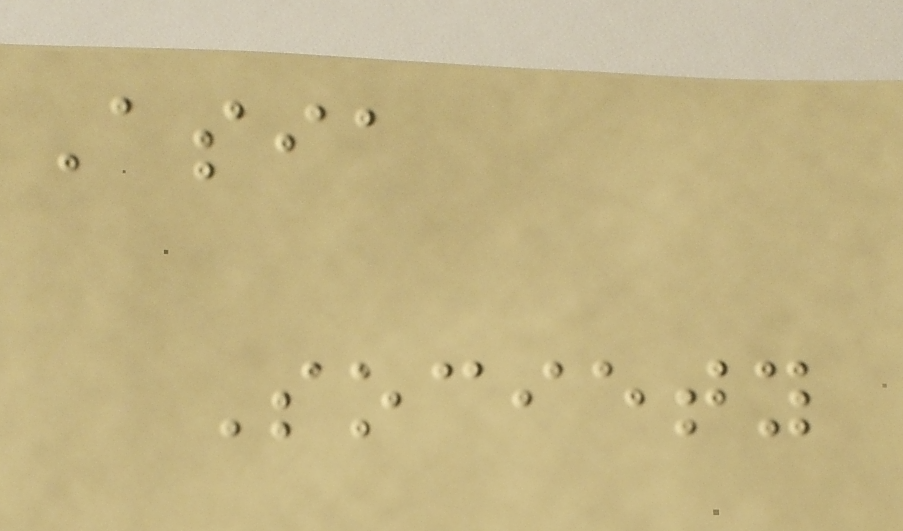Asia
Society
